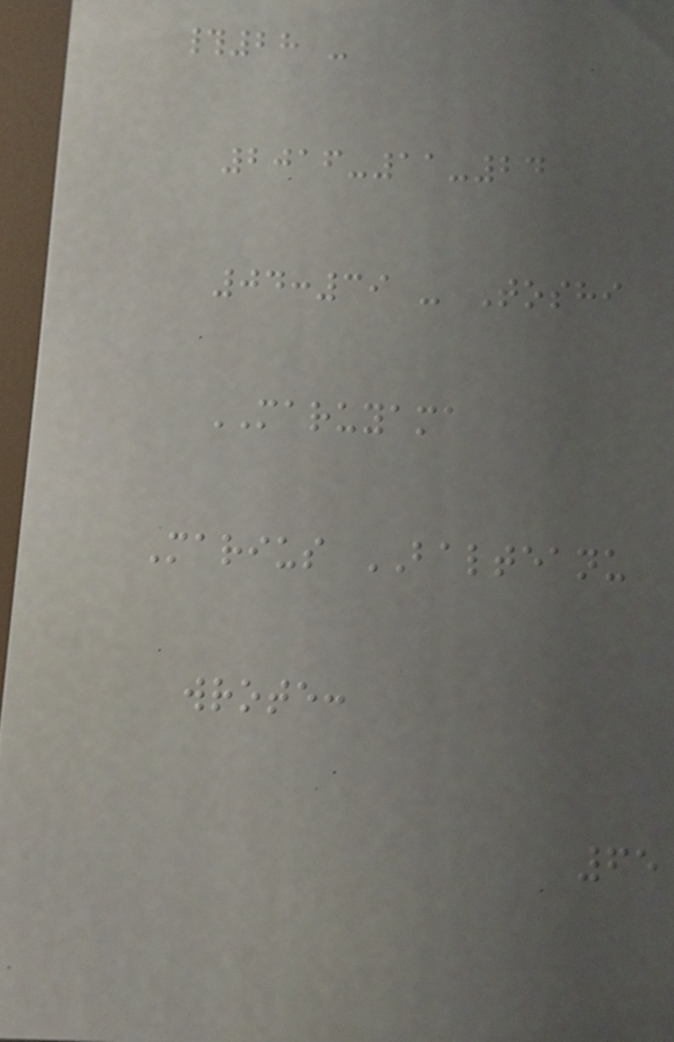#28 -
2016-11-24
04:39 - Toshi
MARUYAMA
Marius BALTEANU
wrote:
65
